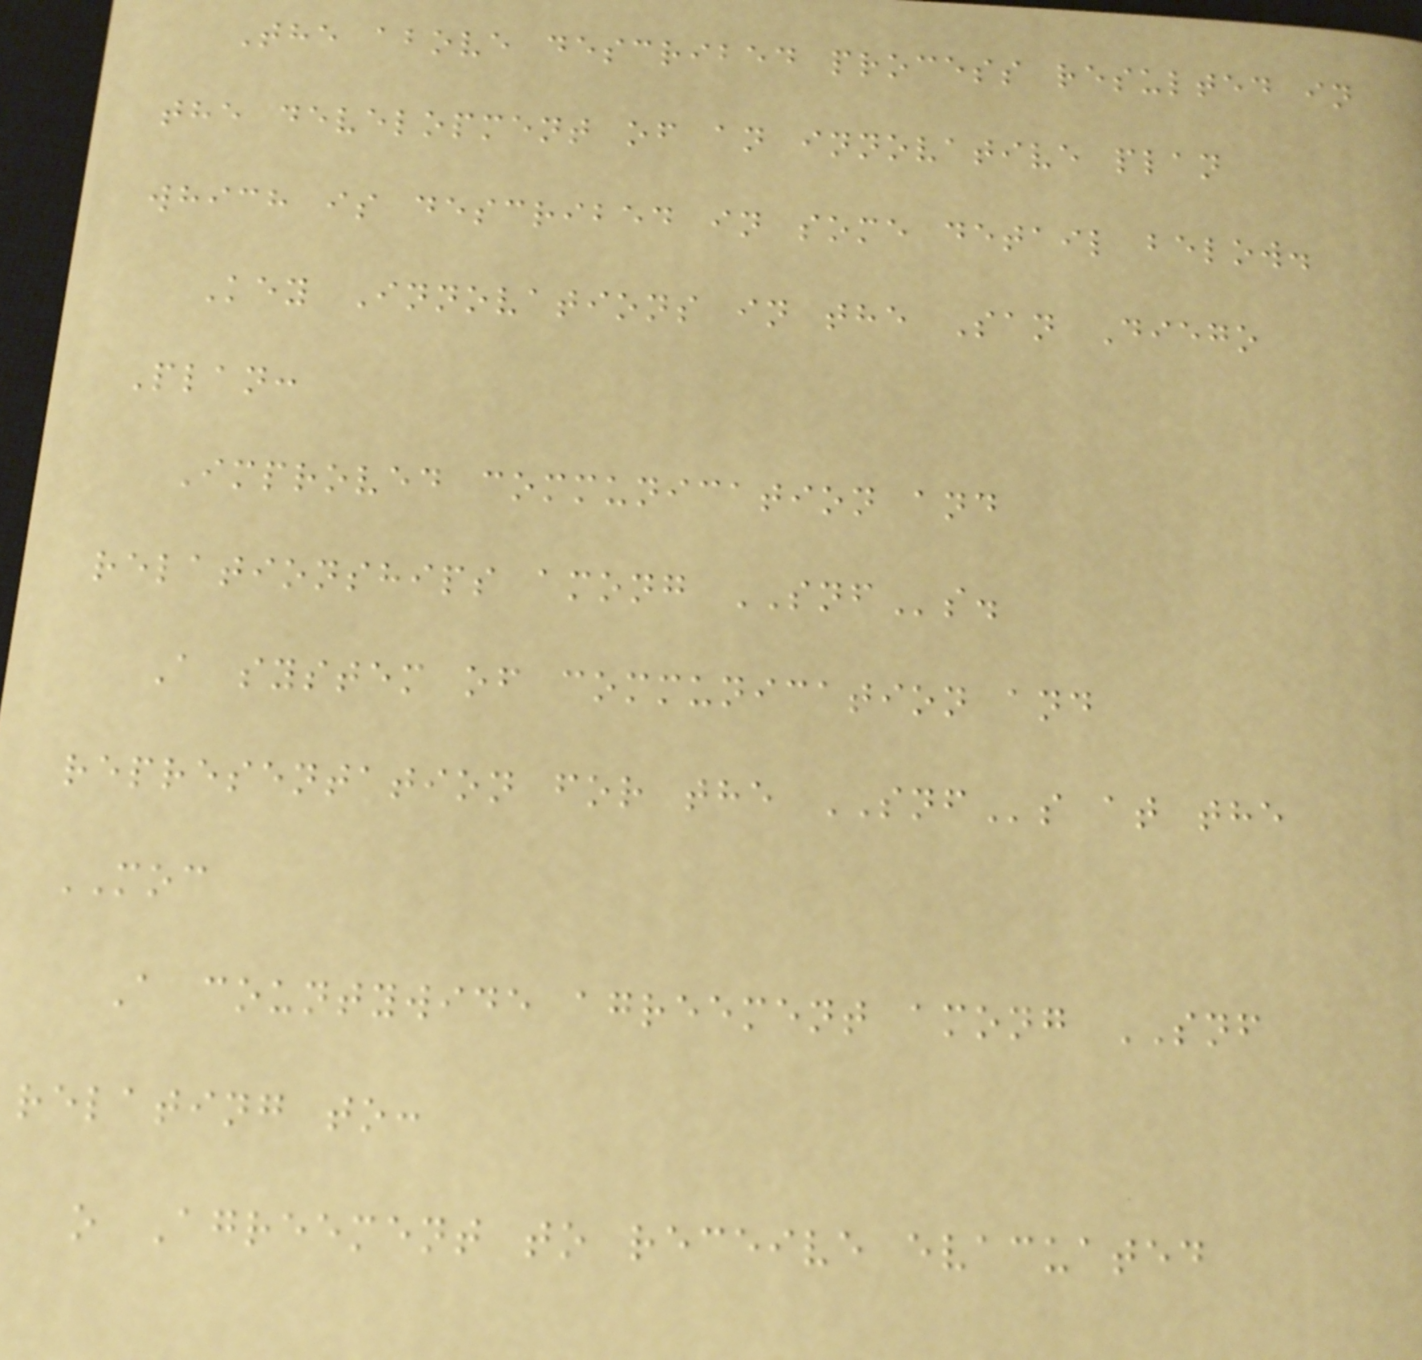The above described process resulted in
the development of an innovative plan
which is described in some detail below.
Key Innovations in the San Diego
Plan:
Improved communication and
relationships among SNFs.
A system of communication and
representation for the SNFs at the
MOC
A countywide agreement among SNF
relating to:
o Agreement to receive evacuated
